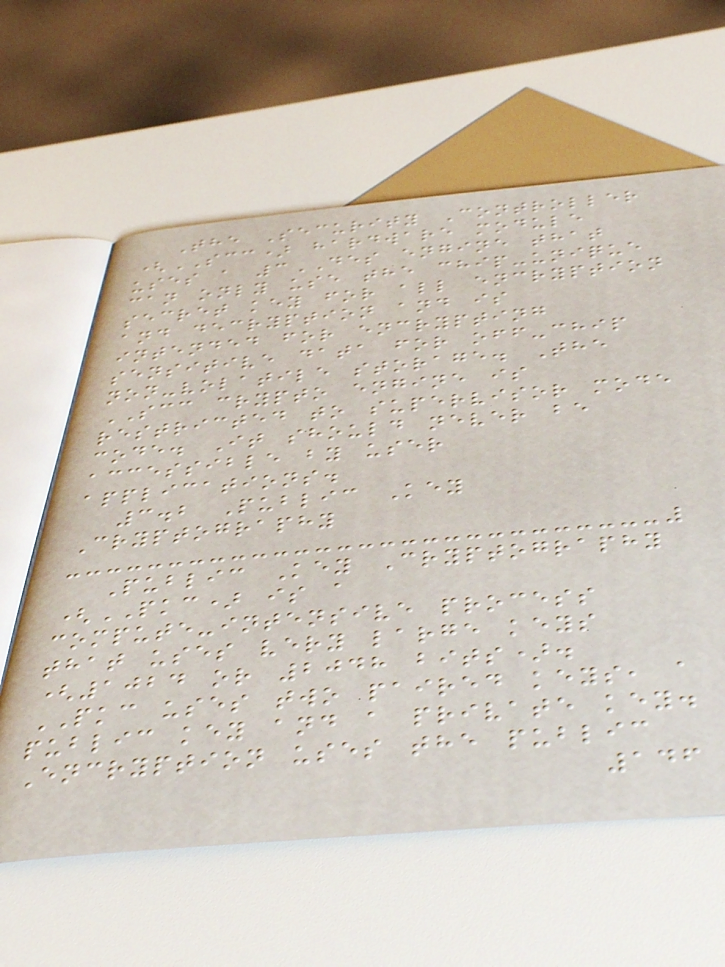The Security Controller
(SCC) hardware module
uses a 3DES engine that
can only use the chip-unique
secret key for all encryption
and decryption and is
intended for encrypting
sensitive data for off-chip
non-volatile storage. The
SCC crypto engine is
restricted to supervisor mode
code. It should never be
accessible by user
applications.
3.2 Public Key
Cryptography
Public Key Cryptography
(PKC) is a
compute-intensive process
that uses very large keys
(1024 or 2048 bits).
PKC uses two paired keys, a
public key and a private key.
Encryption uses the public
146
